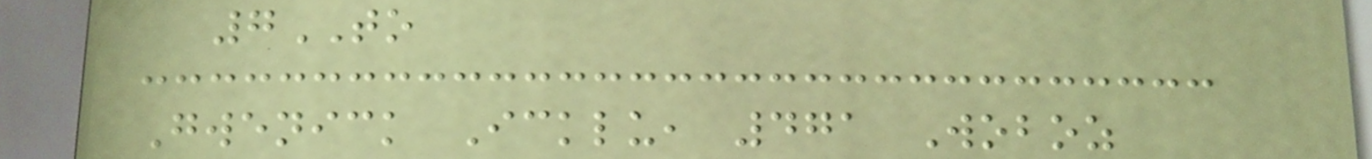7TO
Gwenick Icklu, 471 Woboz
